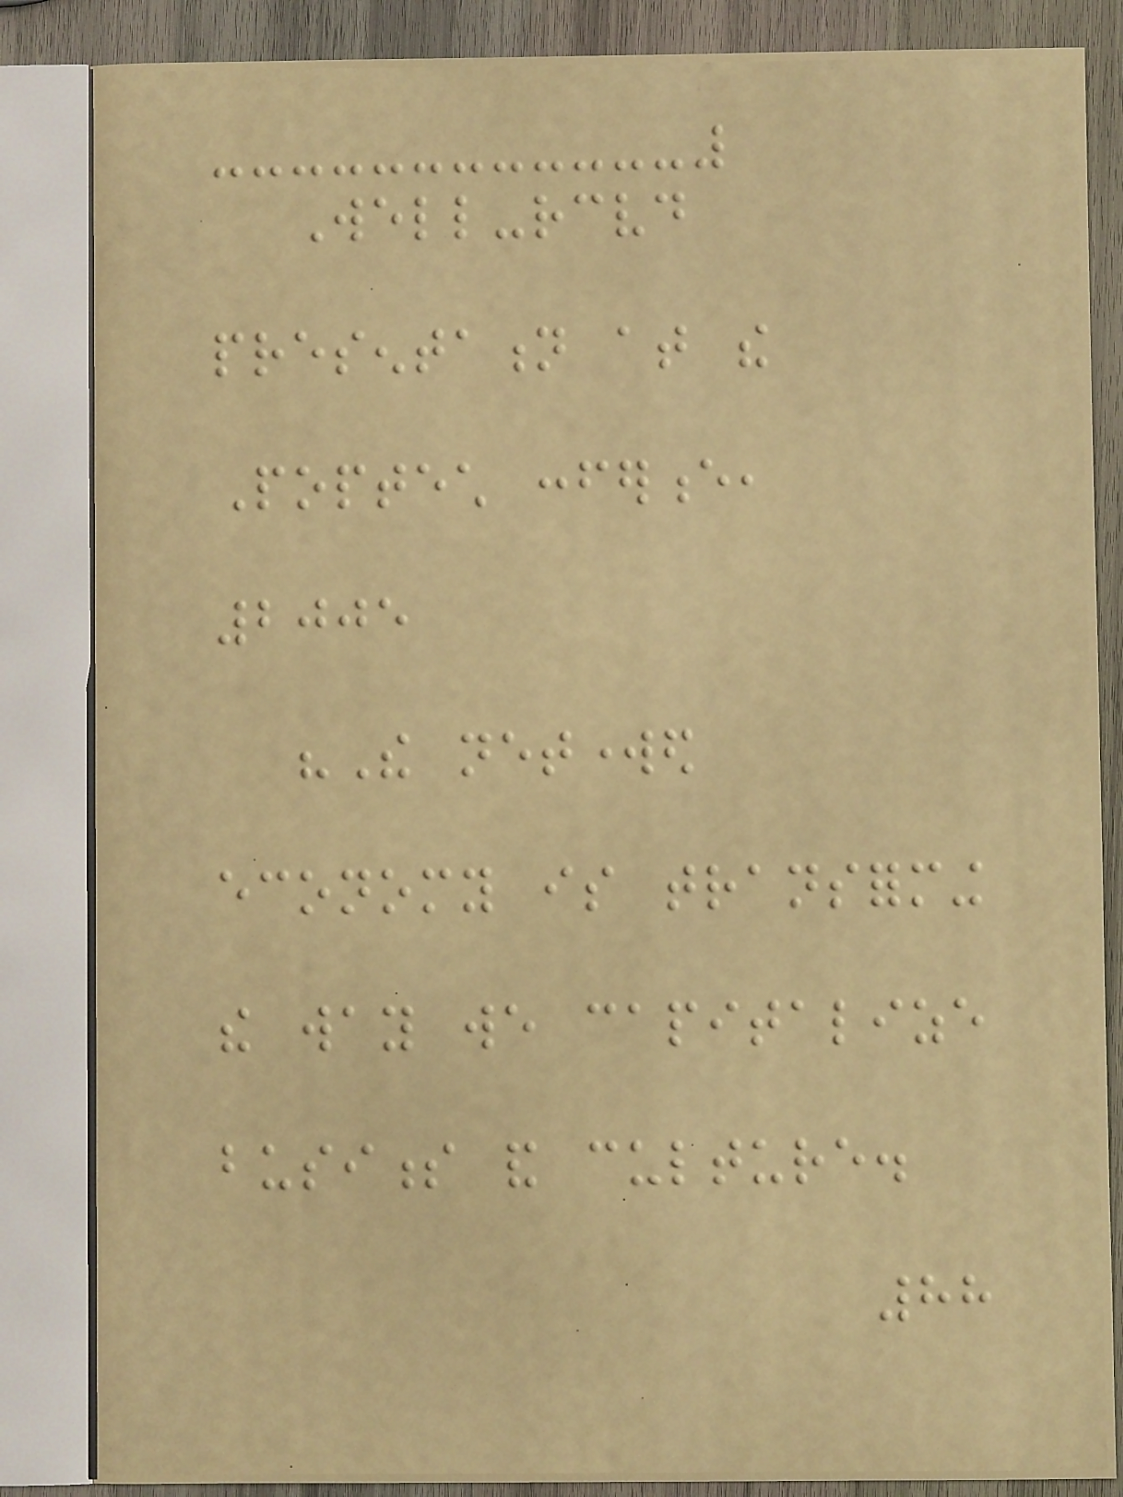Well-received
presentation at the
Poptech conference,
2005
"The networked
economy is transforming
the way we capitalize
business and culture.
88
